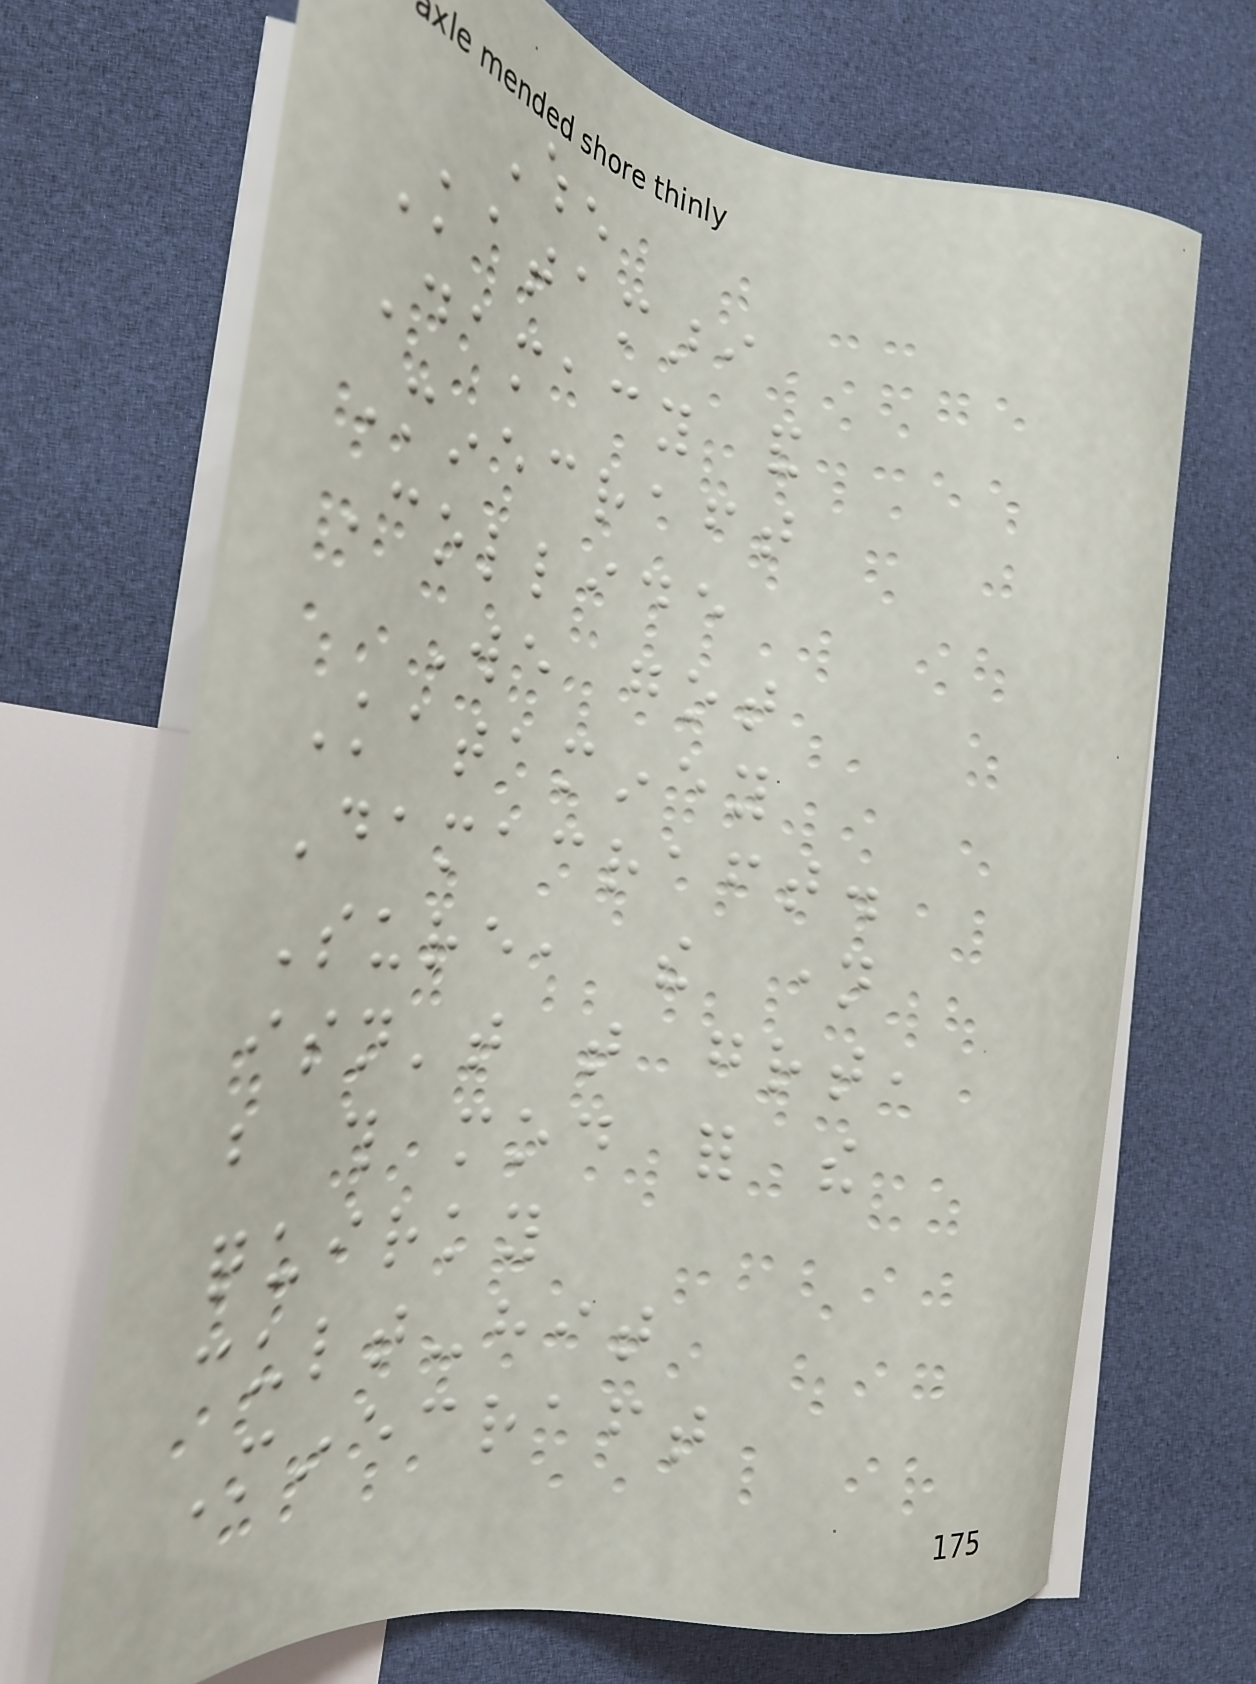When
Katamari
Damacy and
Minecraft
Collide
We got
Kataminey
Damacraft.
Sure, the name
isn't that great,
but this mod for the
quirky
cult-hit
Minecraft
